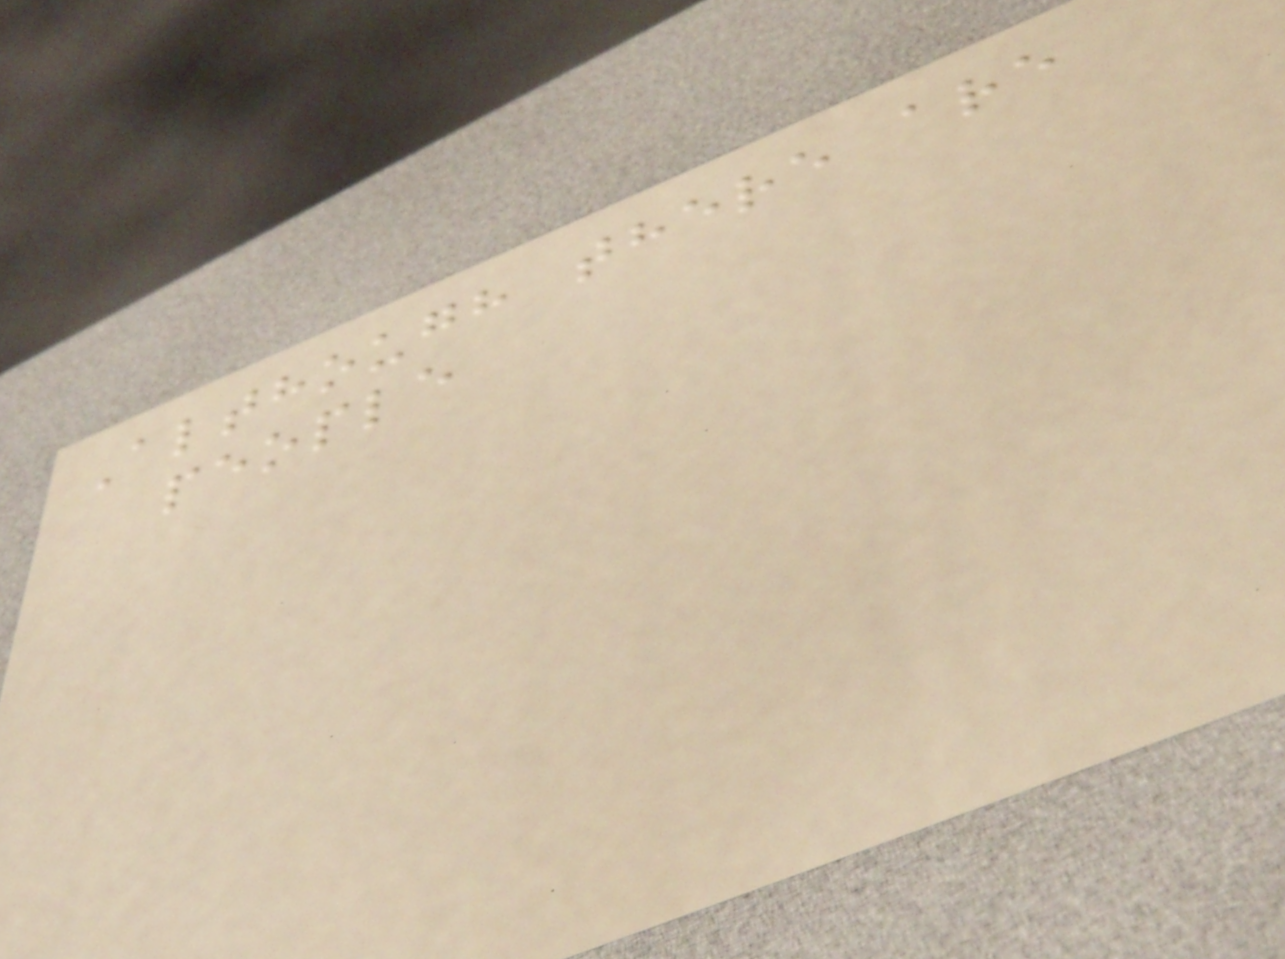Although there are
people
